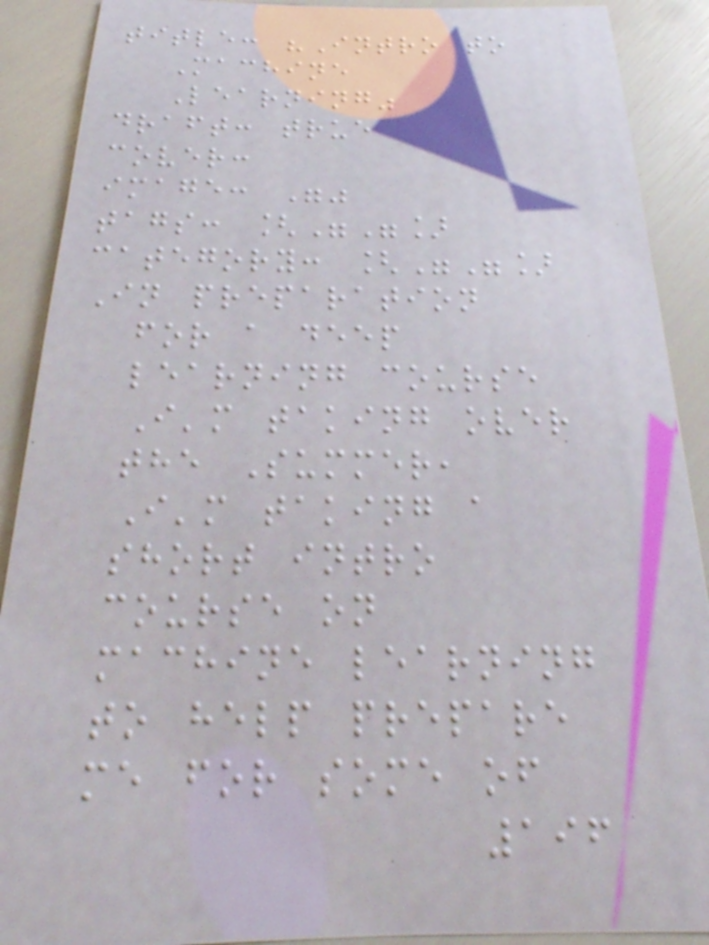title: "Intro to
Machine
Learning"
draft: true
cover:
image: ""
tags: [""]
category: [""]
In preparation
for a deep
learning course
I'm taking over
the Summer,
I'm taking a
short intro
course on
machine learning
to help prepare
me for some of
196
